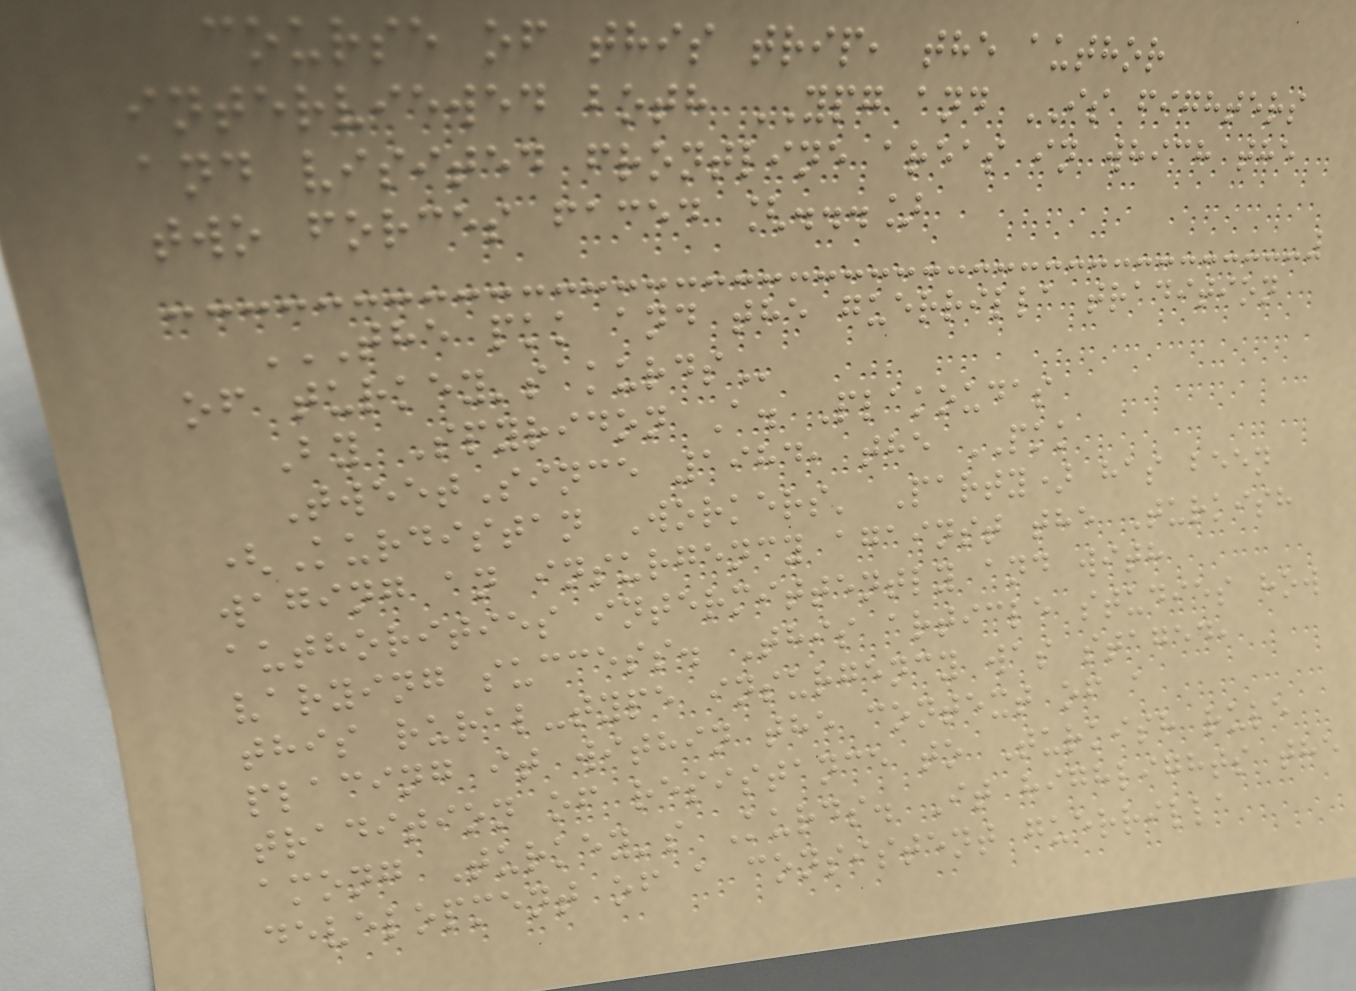course of this trip, the author
interviewed both YPG and IS fighters
and visited frontline areas in which the
two forces faced [...]
THE PKK AND THE GUERRILLA TRADITION
OF TURKEY'S KURDS
By Spyridon A. Plakoudas
TweetSince 1984, the PKK
(Kurdistan Workers' Party) has been
waging an insurgency against the Turkish
authorities intermittently and with
varying success. This article studies how
this rural-type insurgency was staged,
placing it within the context of a
tradition of resistance to Turkish rule
among Turkey's Kurds. It highlights the
development of a consistent guerrilla
